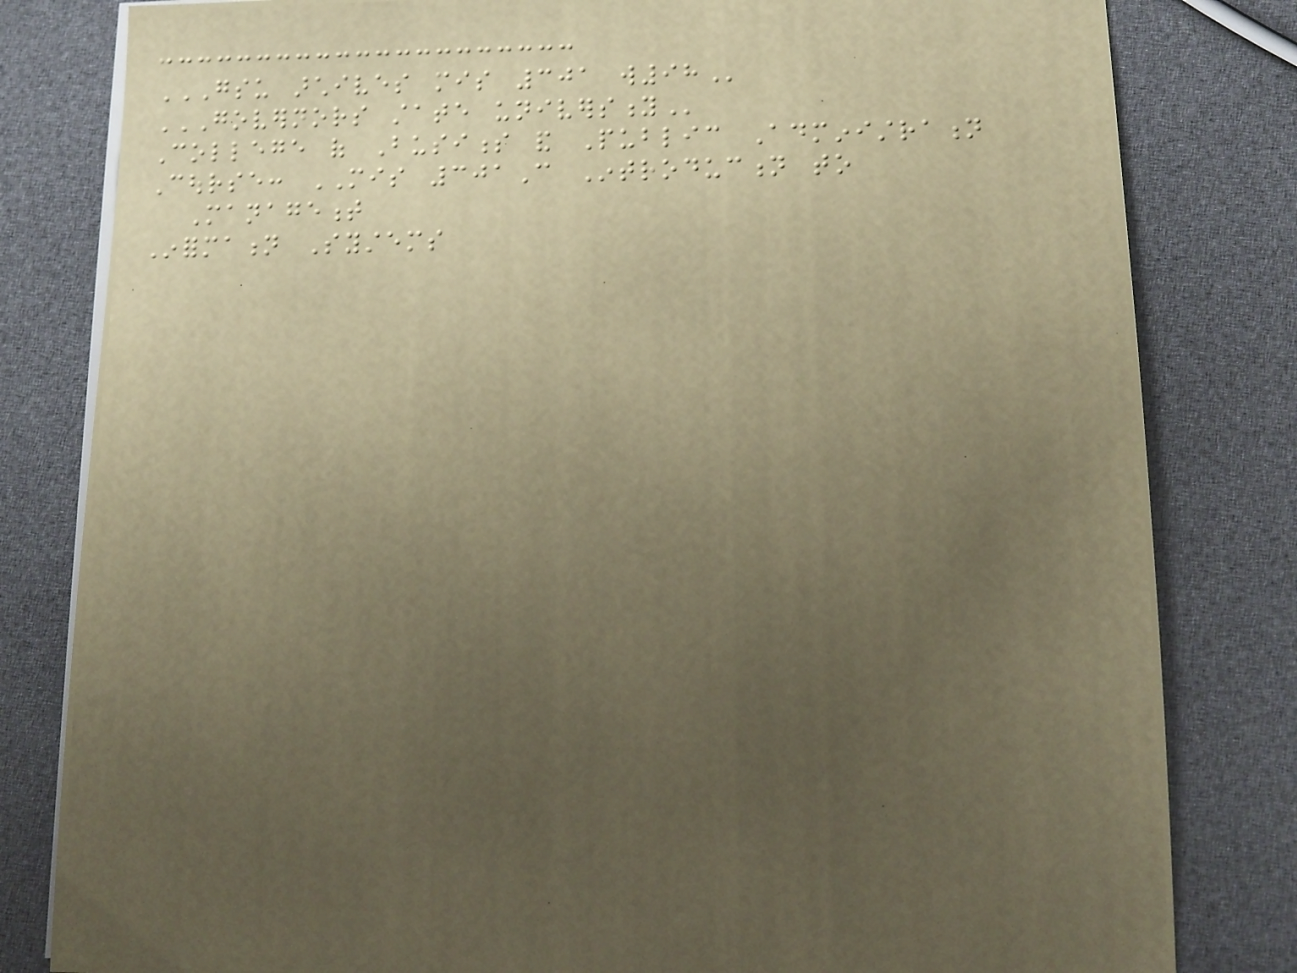GSU ARCHIVES MIS 301 W98
GOVERNORS STATE UNIVERSITY
College of Business and Public Administration
Course: MIS 301C Introduction to
Management
Information Systems
